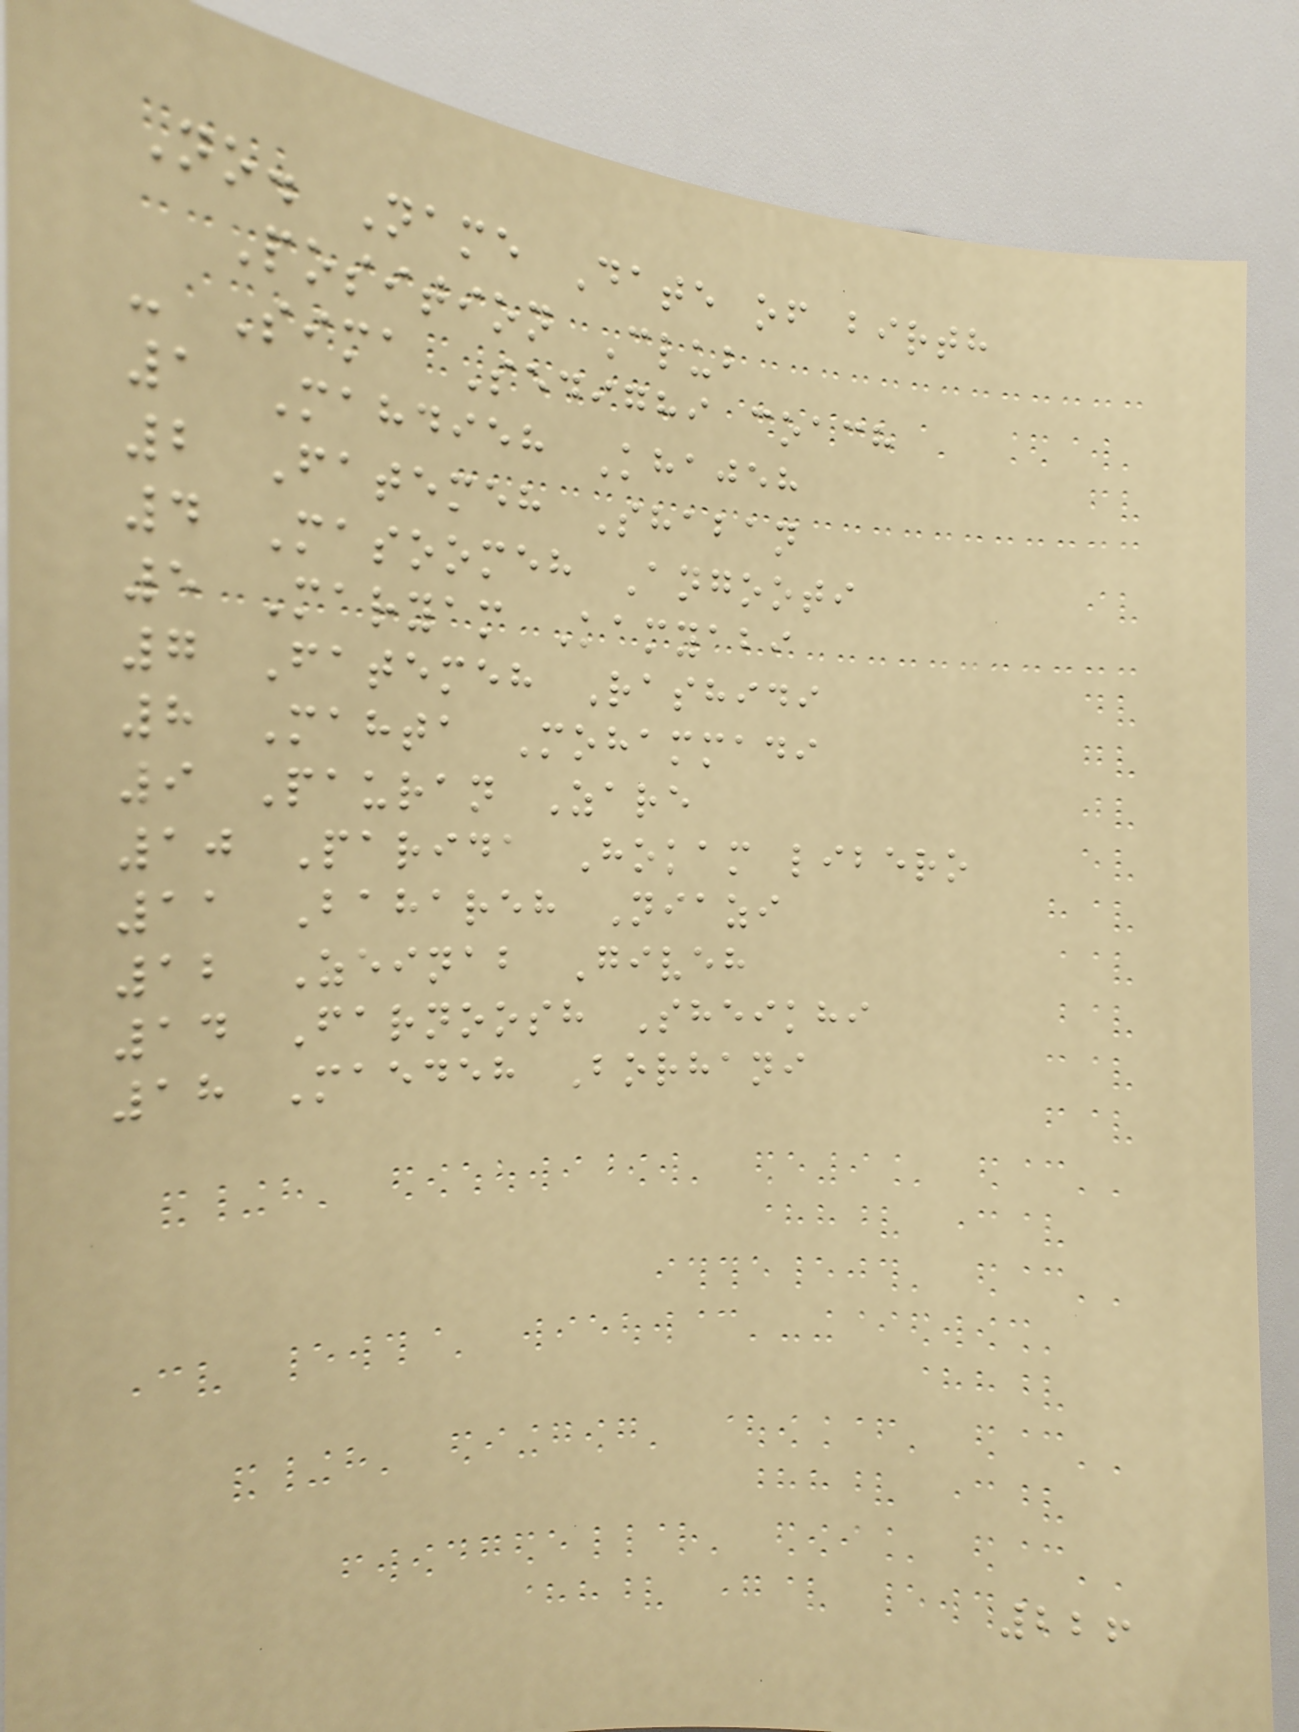No. Name Date of birth
Position Club
- Sima Sedighi coach
1 Mahdieh Khajeh
2 Fatemeh Shaban
4 Masoomeh Angooti
5 Maryam Kamyabi
7 Fatemeh Rashidi
8 Mahta Mohammadi
9 Pauran Zare
10 Parida Hokam libero
11 Bahareh Niazi
12 Zeinab Giveh
14 Farnoosh Sheikhi
18 Maedeh Borhani
226
